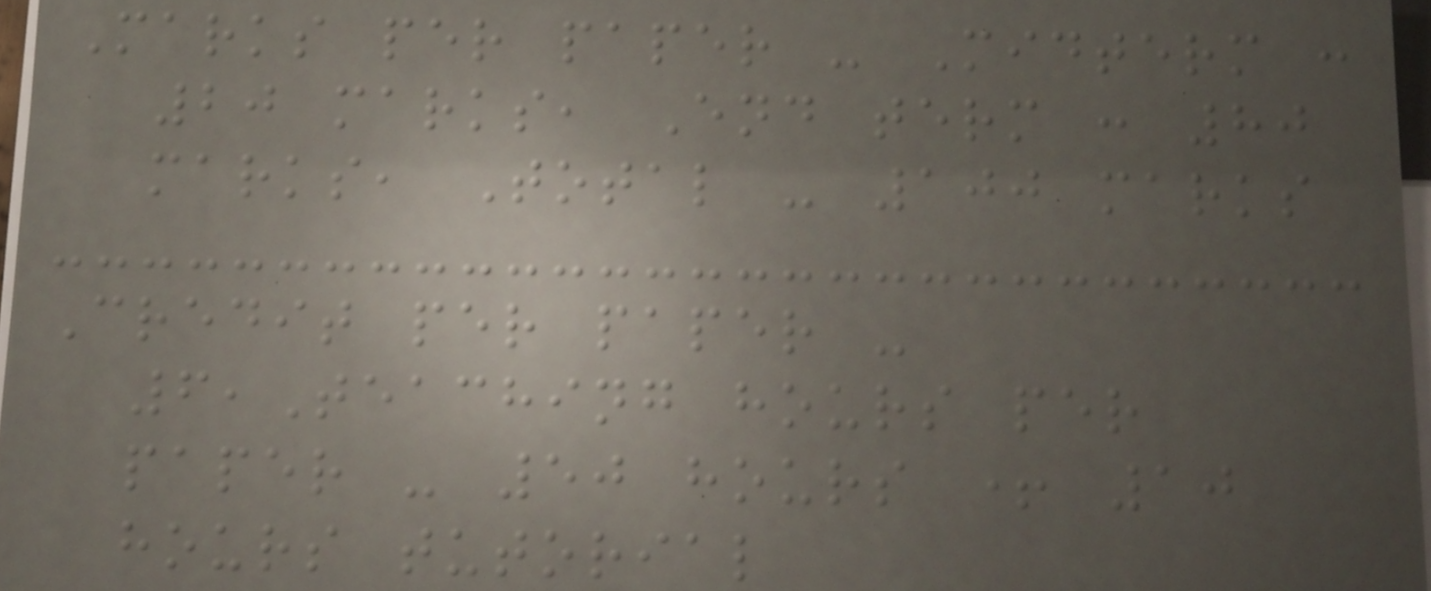Marks per paper - Midterm :
20 marks, End term : 80
marks, Total - 100 marks
Credit per paper -
6,Teaching hours per
paper - 50 hours + 10
hours tutorial
